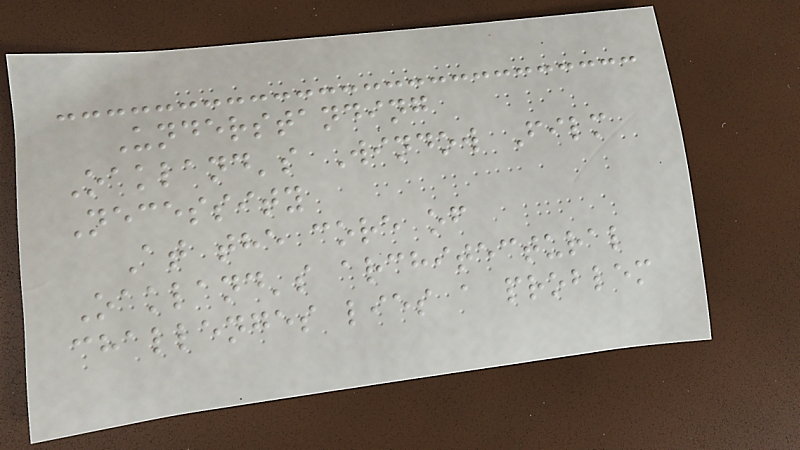Understanding
Oakland's Window Film
Necessity
At the core of
Oakland's architectural
challenges lies a problem
